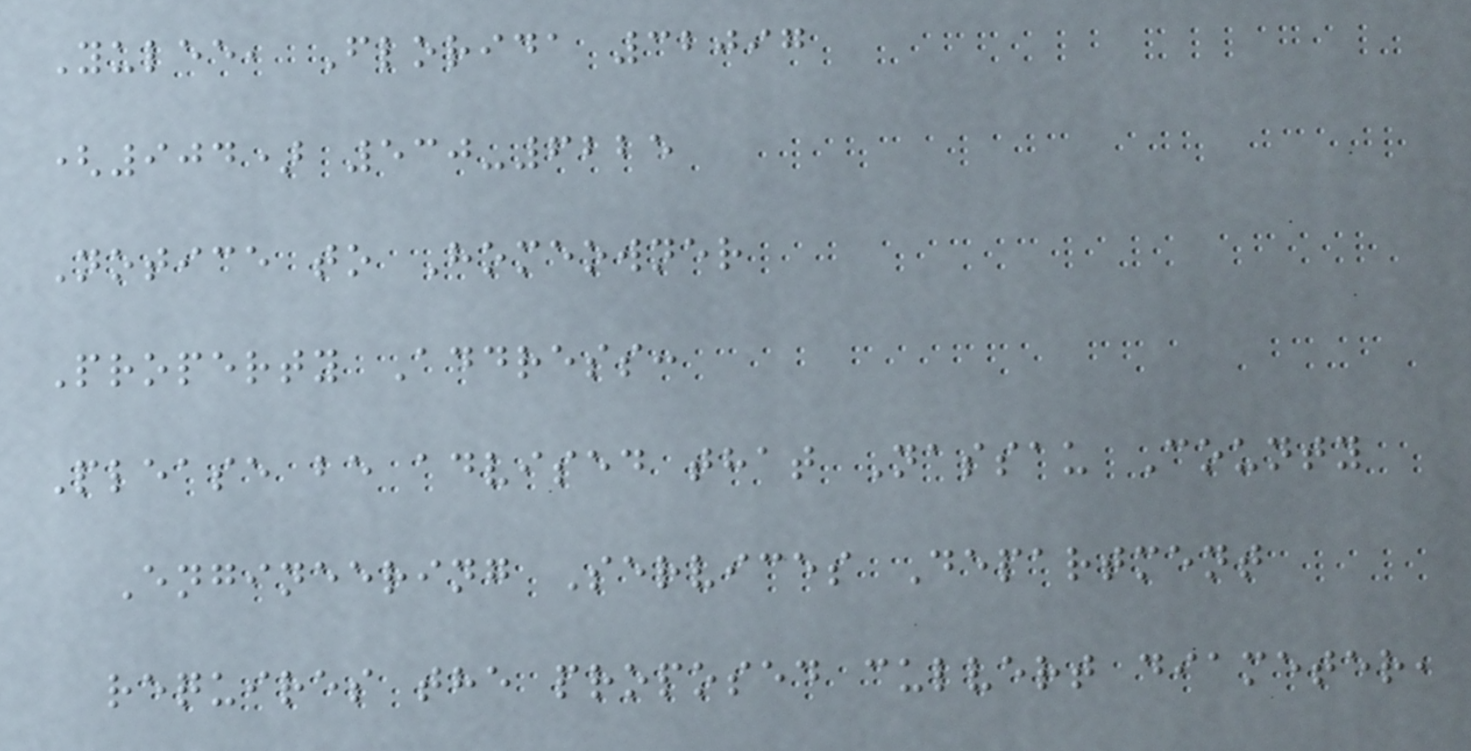Yulee, Florida 32097
(904) 530-6225
Notice to Homeowner
Property Address:
Please be advised that Nassau County
Engineering Services Department
requires the proposed culvert diameter,
